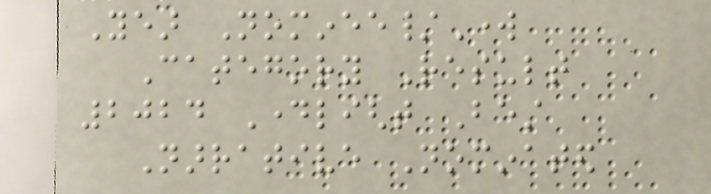Year Nominee/Work
Category Result
2024 Daylight Best
Narrative Nominated
